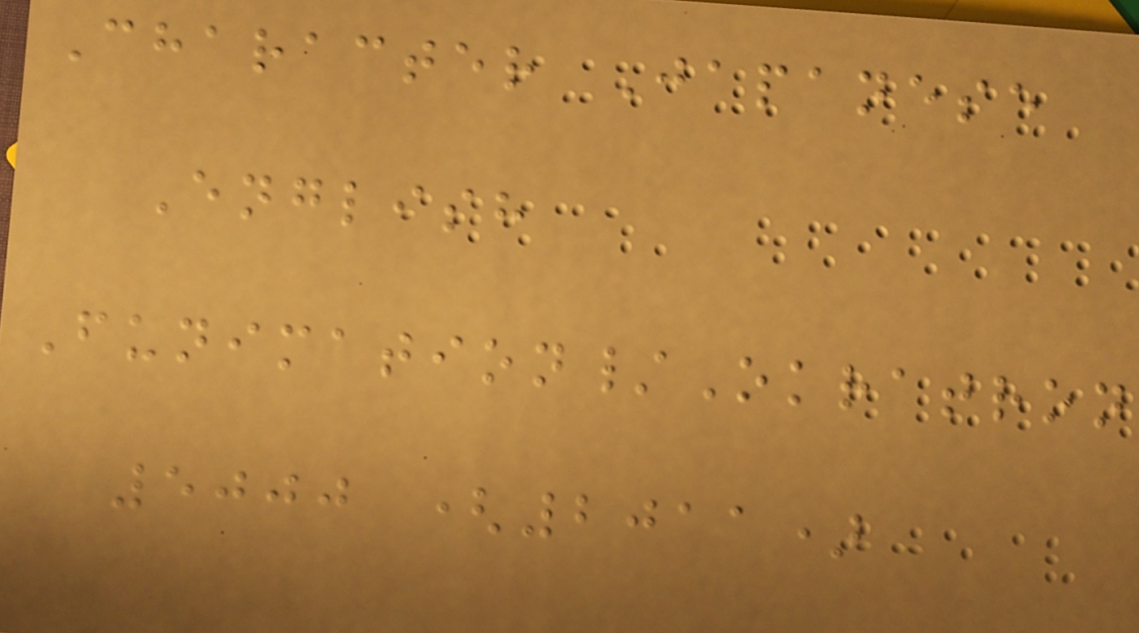Character Japanese
English
Funimation/Okratron
5000 (2011)
